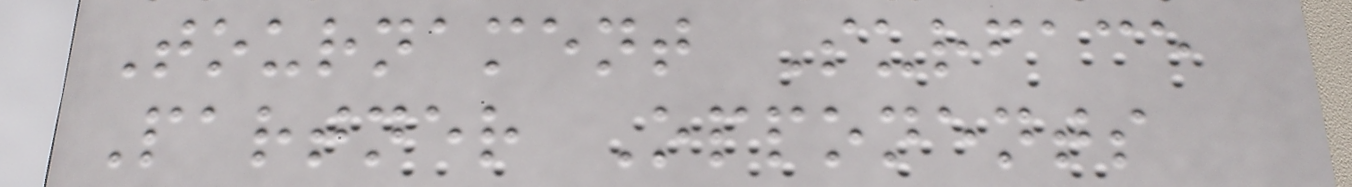Tournament Surface
Partner Opponents
